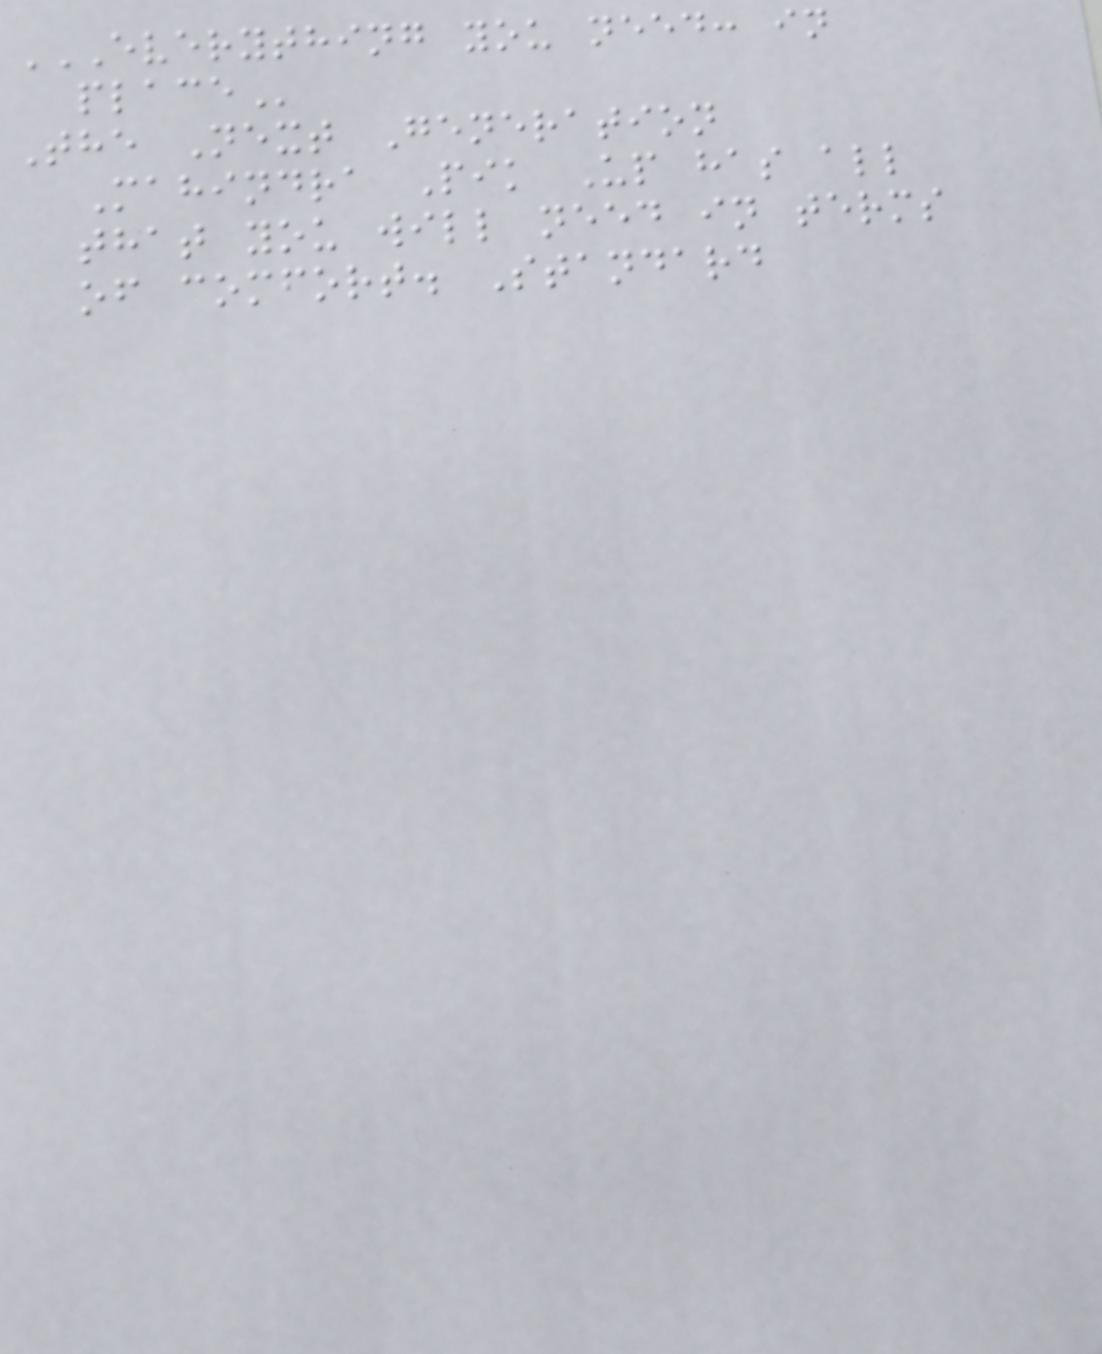EVERYTHING YOU NEED: IN
PLACE
The Next Generation
Mahindra Pik Up has all
that you will need in terms
of comfort. Standard
